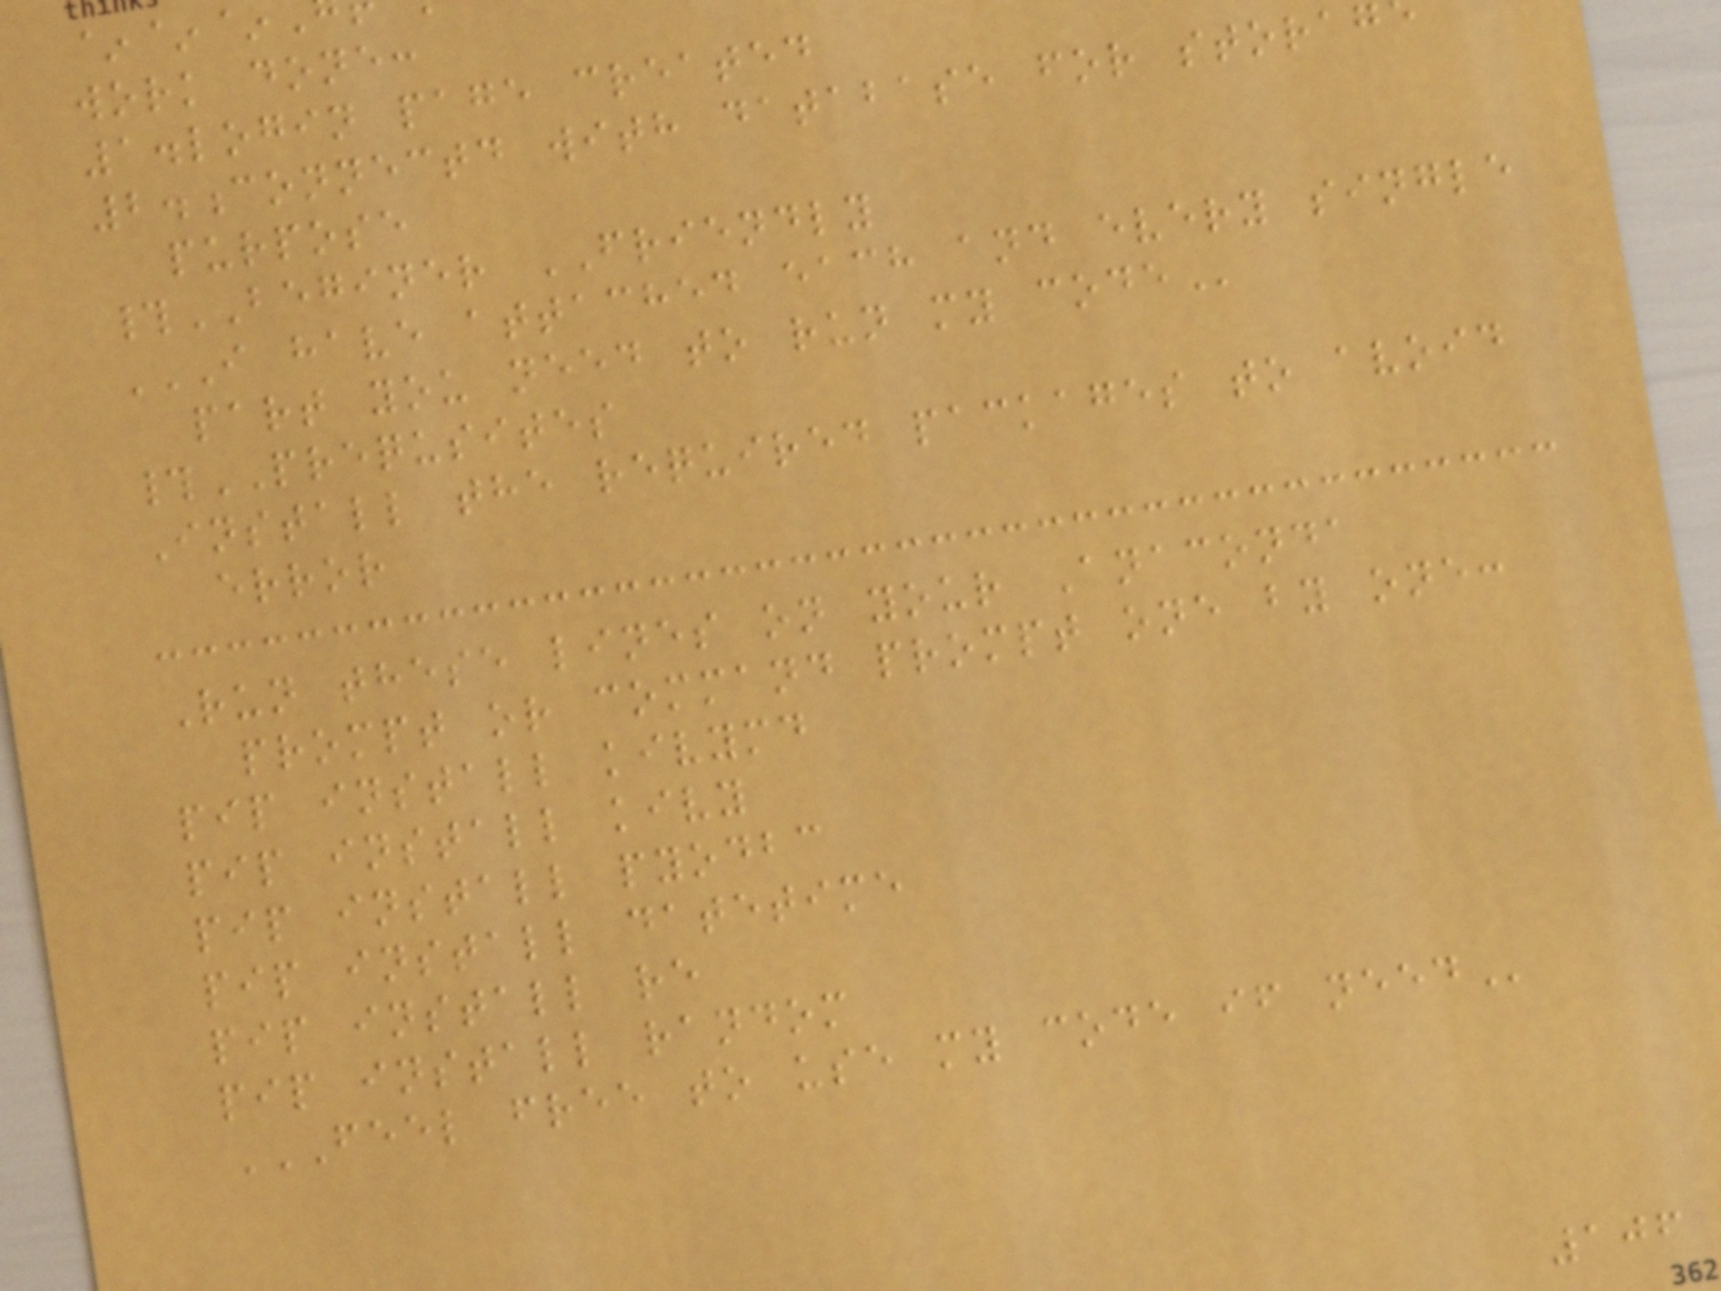work done:
1.login page created
2.connectd with database for storag
purpose
#BEGINER FRIENDLY
I HAVE ATTACHED EACH AND EVERY SINGLE
part you need to run my
#PREQUSITES
Install the required packages to avoid
error
Run these lines on your Anaconda
prompt or command prompt one by one:
pip install kivymd
pip install kivy
pip install pyodbc
pip install datetime
pip install re
pip install random
FEEL FREE TO USE MY CODE IF NEED
106
